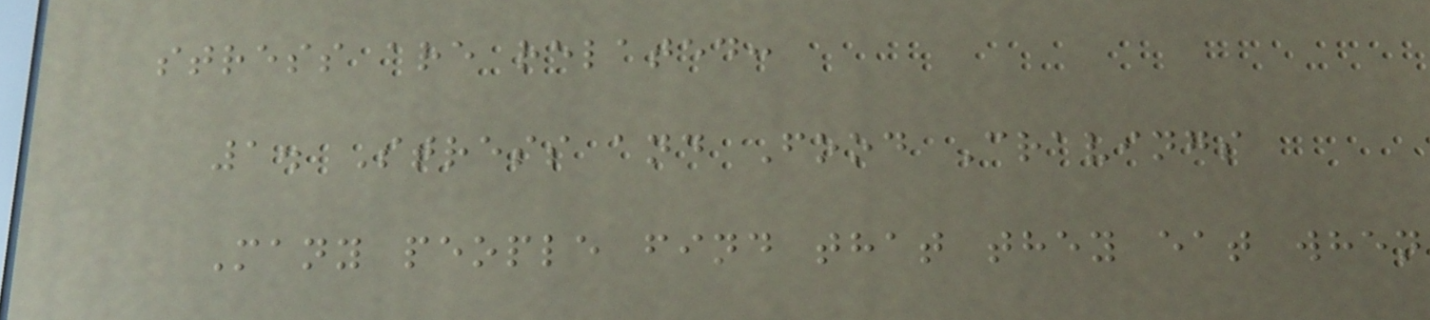stress are related:
1. Stress and Food Cravings
Many people find that they eat when
